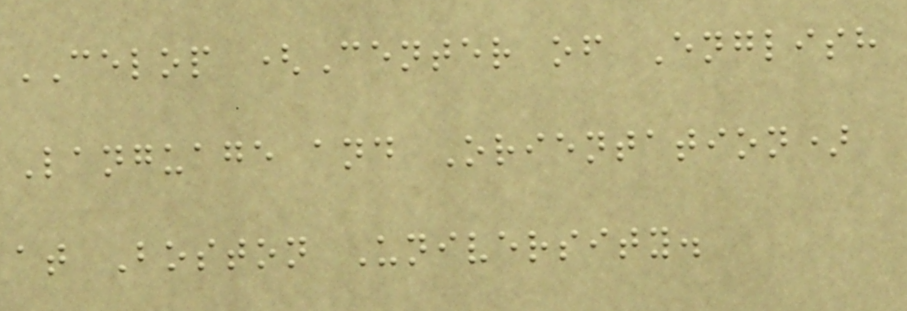CELOP (Center of English
Language and Orientation)
at Boston University.
